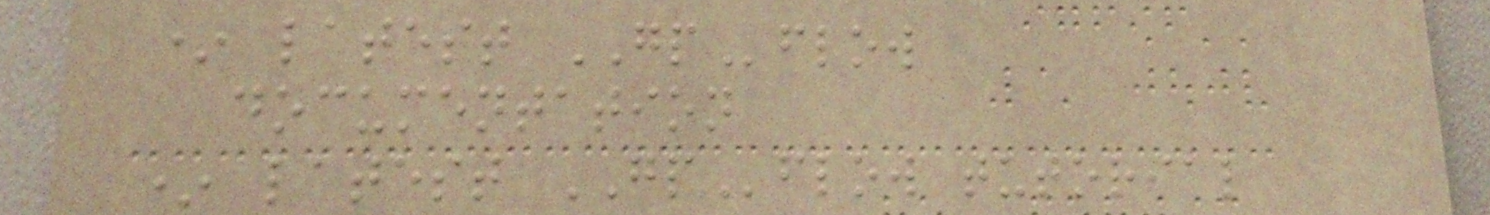* latest GPflow
documentation
* latest GPflow tutorial
